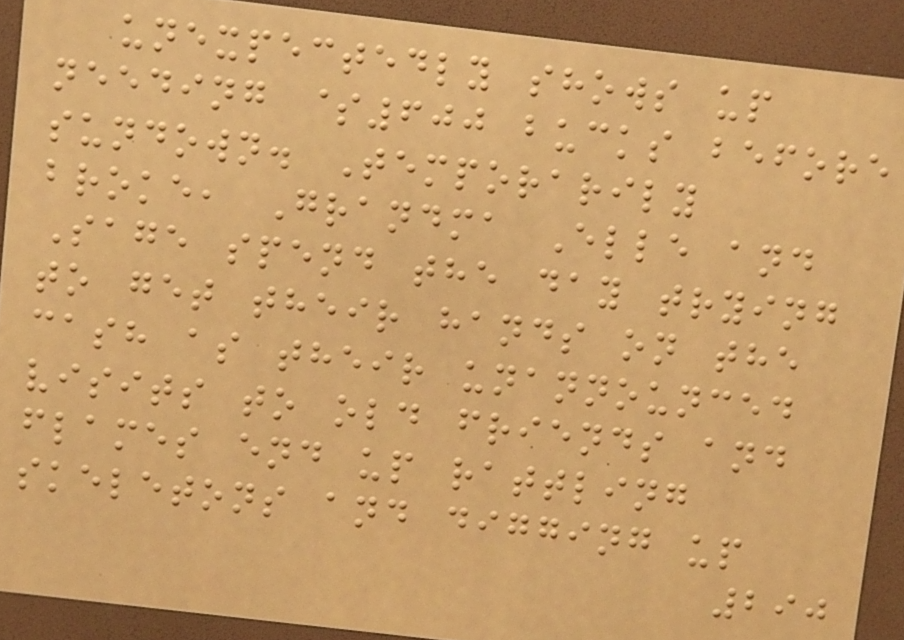unexpectedly shows up
needing $600 bucks before
sundown. Temporarily
broke, Grandma Elle and
Sage spend the day trying
to get their hands on the
cash as their unannounced
visits to old friends and
flames end up rattling
skeletons and digging up
290
